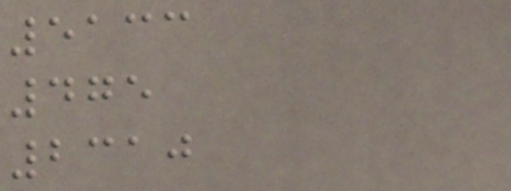5133
475
2310
